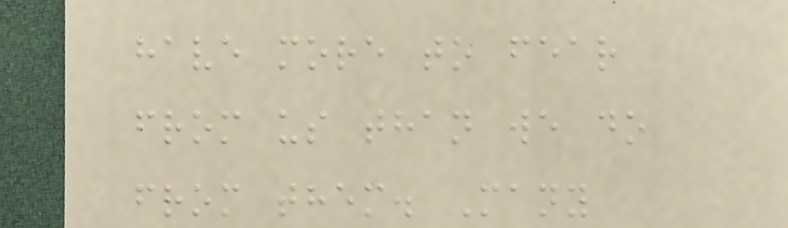have more to fear
from us than we do
from them. Many
